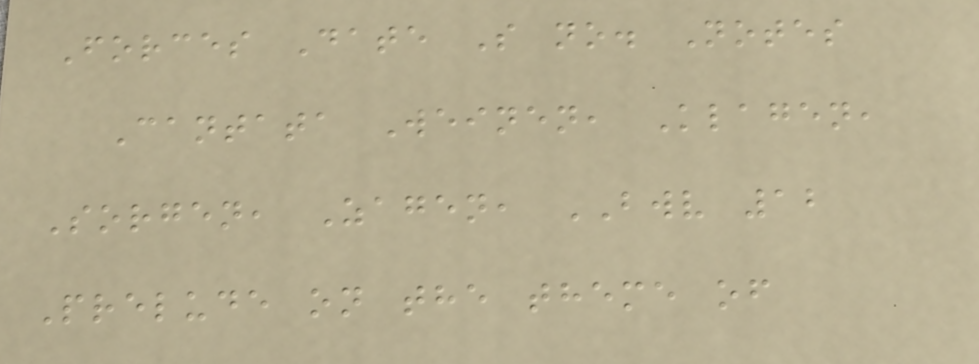Forces Date S no. Notes
Cantata Weinen, Klagen,
Sorgen, Zagen, BWV 12
Prelude on the theme of
